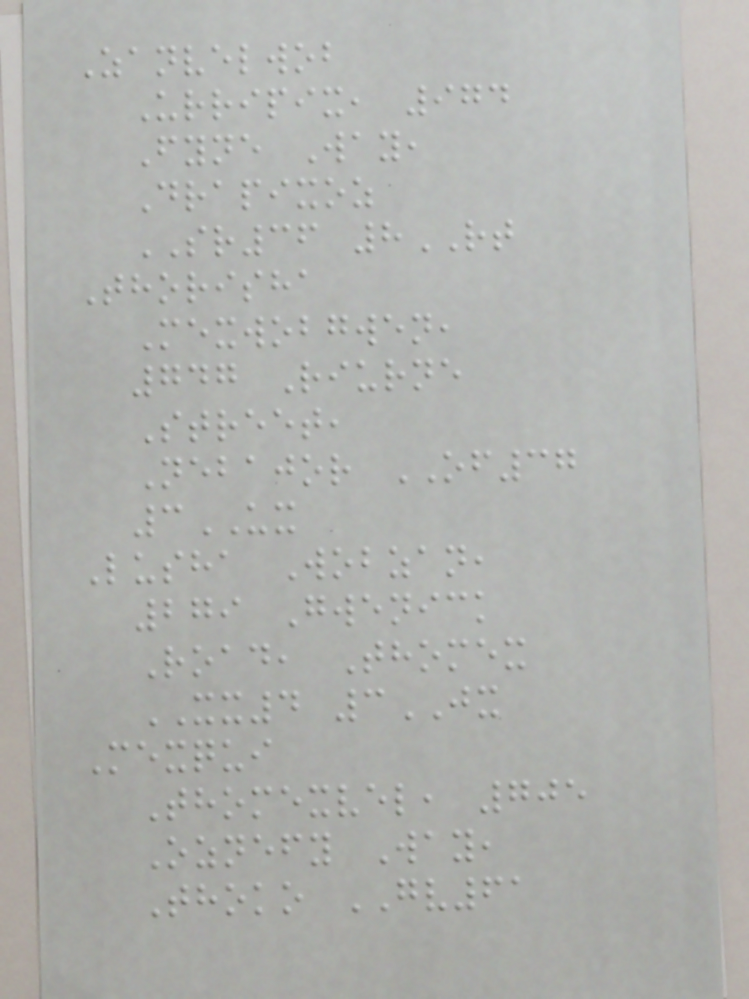Zanvelwob
Urripix, 974
Fyne Way,
Drapixoz
SR36 8RT
Thorisha
Mexwobgwen,
747 Riurne
Street,
Nebajor OF37
3UX
Lusha Wobzan,
279 Gwenick
Road, Thomex
XX4 3JX
Mexqui
Thomexvel, 705
Oznefy Way,
Thoko GV61
